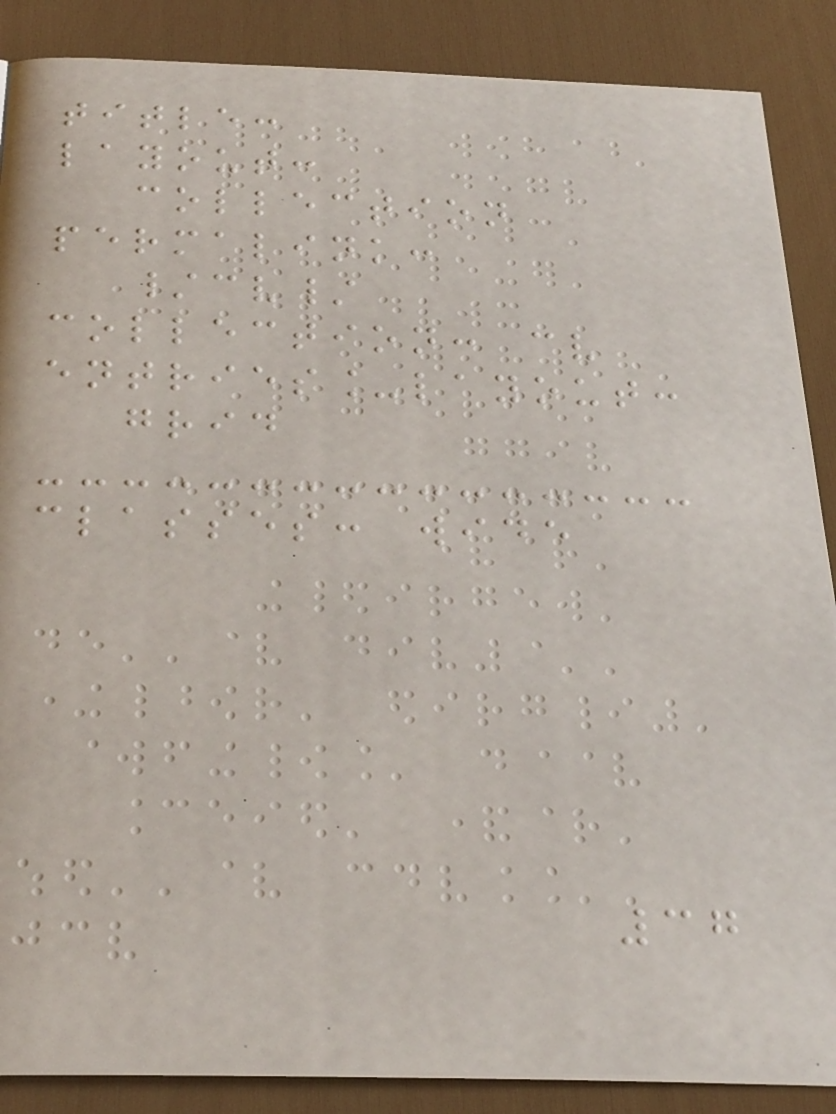title:
layout:
collection
permalink:
/cv/
collection: cv
entries_layout:
grid
classes: wide
37
